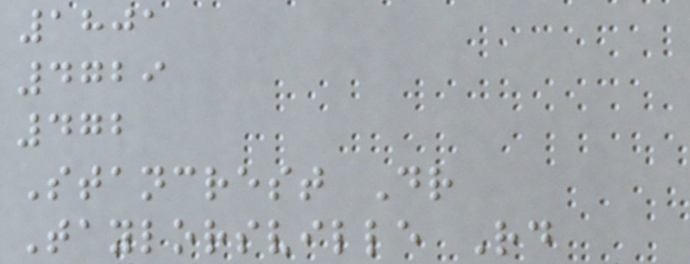1801
4729
472
Stancrest Dr
Taylorsville Rd
